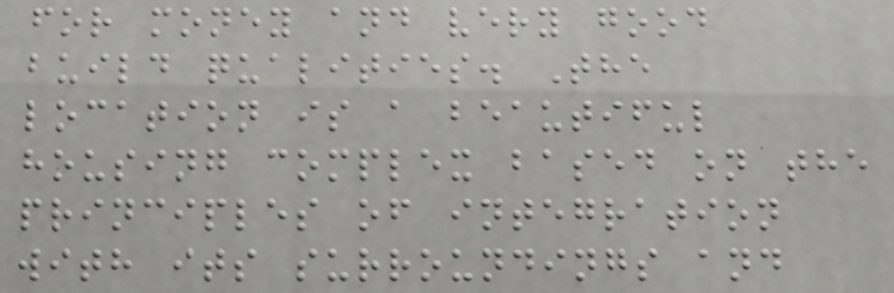for money and very good
build qualities. The
location is a beautiful
housing complex based on the
principles of integration
with its surroundings and
